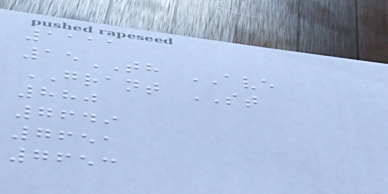1111
15TH AVE
GRANT ST
880
7649
7651
7653
